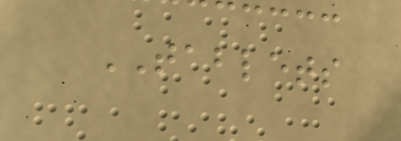TABLETS
